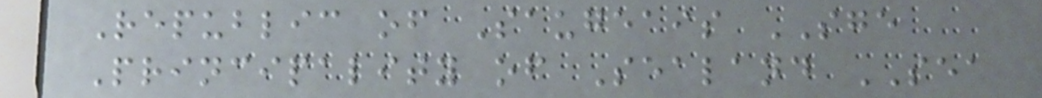Republic of Saugeais SGE
Principality of Sealand SEA
